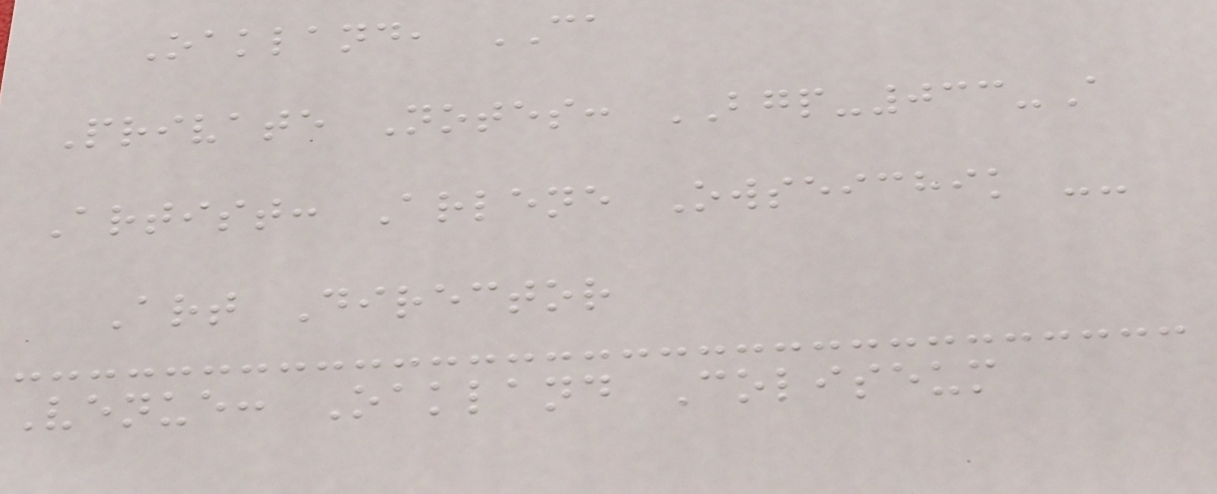Oakland, CA
Private Notes: BGP-033-A
Artist: Arlene Owseichik --
Art Director
Venue: Oakland Coliseum
